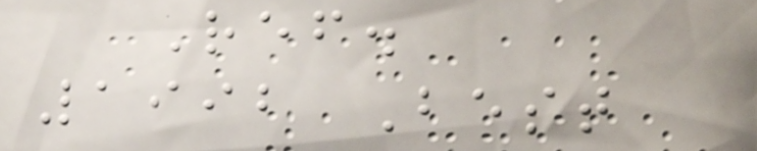Ref.
1992 Best
